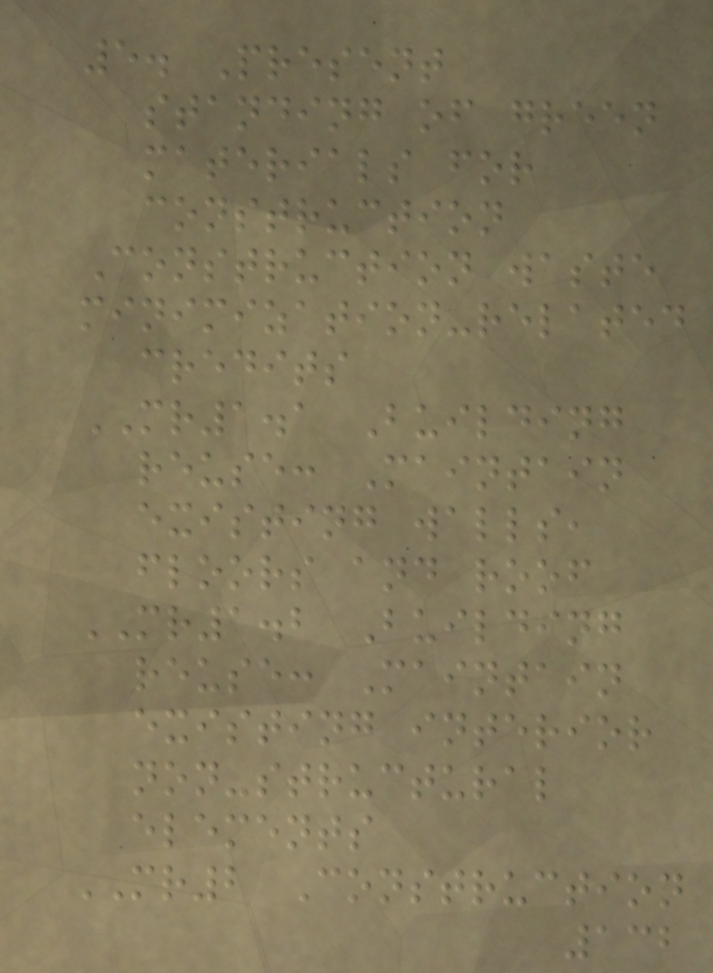5. Present
standing of green
materials for
construction
Construction waste
minimization-related
credits
MR1.1 Building
reuse: Maintain
existing walls,
floors and roof
MR1.2 Building
reuse: Maintain
existing interior
non-structural
elements
MR2 Construction
132
